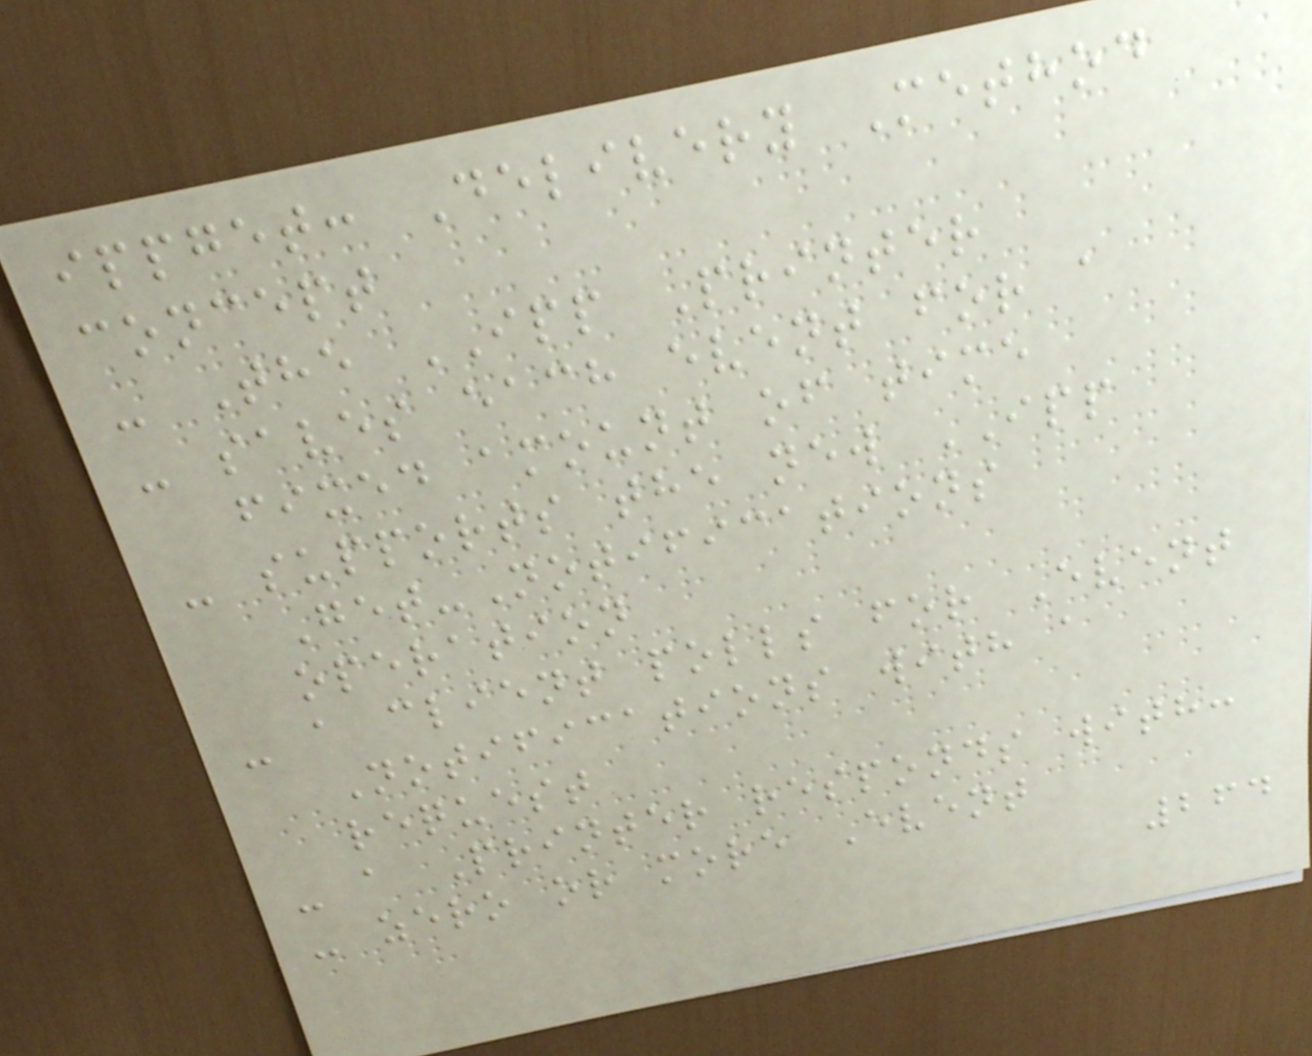ippget: Delivery Method
concept
- The IPP Printer
- saves each event for a
fixed amount of time
- supports the new IPP
Get-Notifications
operation
- a client polls for Event
Notifications with a
request
- a Printer responds with:
- zero or more Event
264
